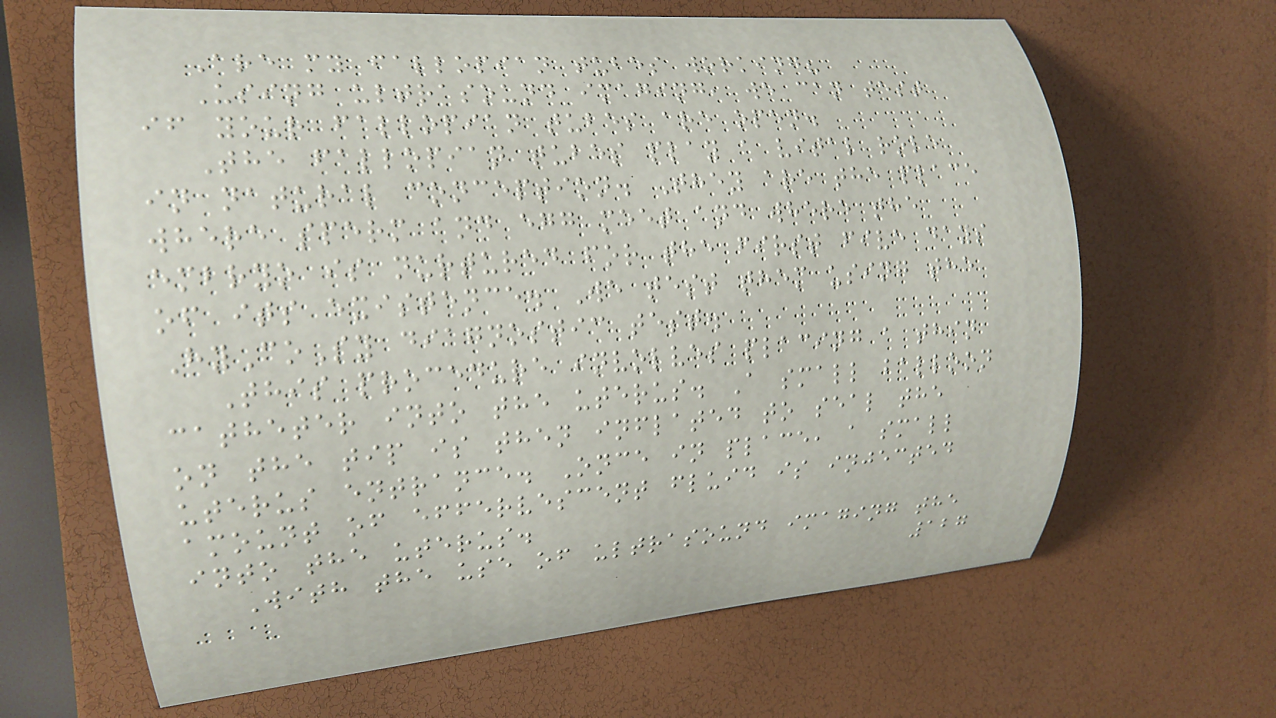Are my fallopian tubes working?
Using ultrasound imaging, we can test
if your fallopian tubes are open.
The fallopian tubes play a vital role
in natural conception. They are the place
where sperm and egg meet and where the
embryo is nurtured for the first five days
of its existence. We test them using the
HyCoSy diagnostic test.
This procedure involves placing a thin
catheter into the uterus. A small balloon
on the tip is then inflated to seal the
uterus entrance. Once in place, a small
amount of effervescent fluid is injected
into the uterus.
With the use of ultrasound imaging the
127
